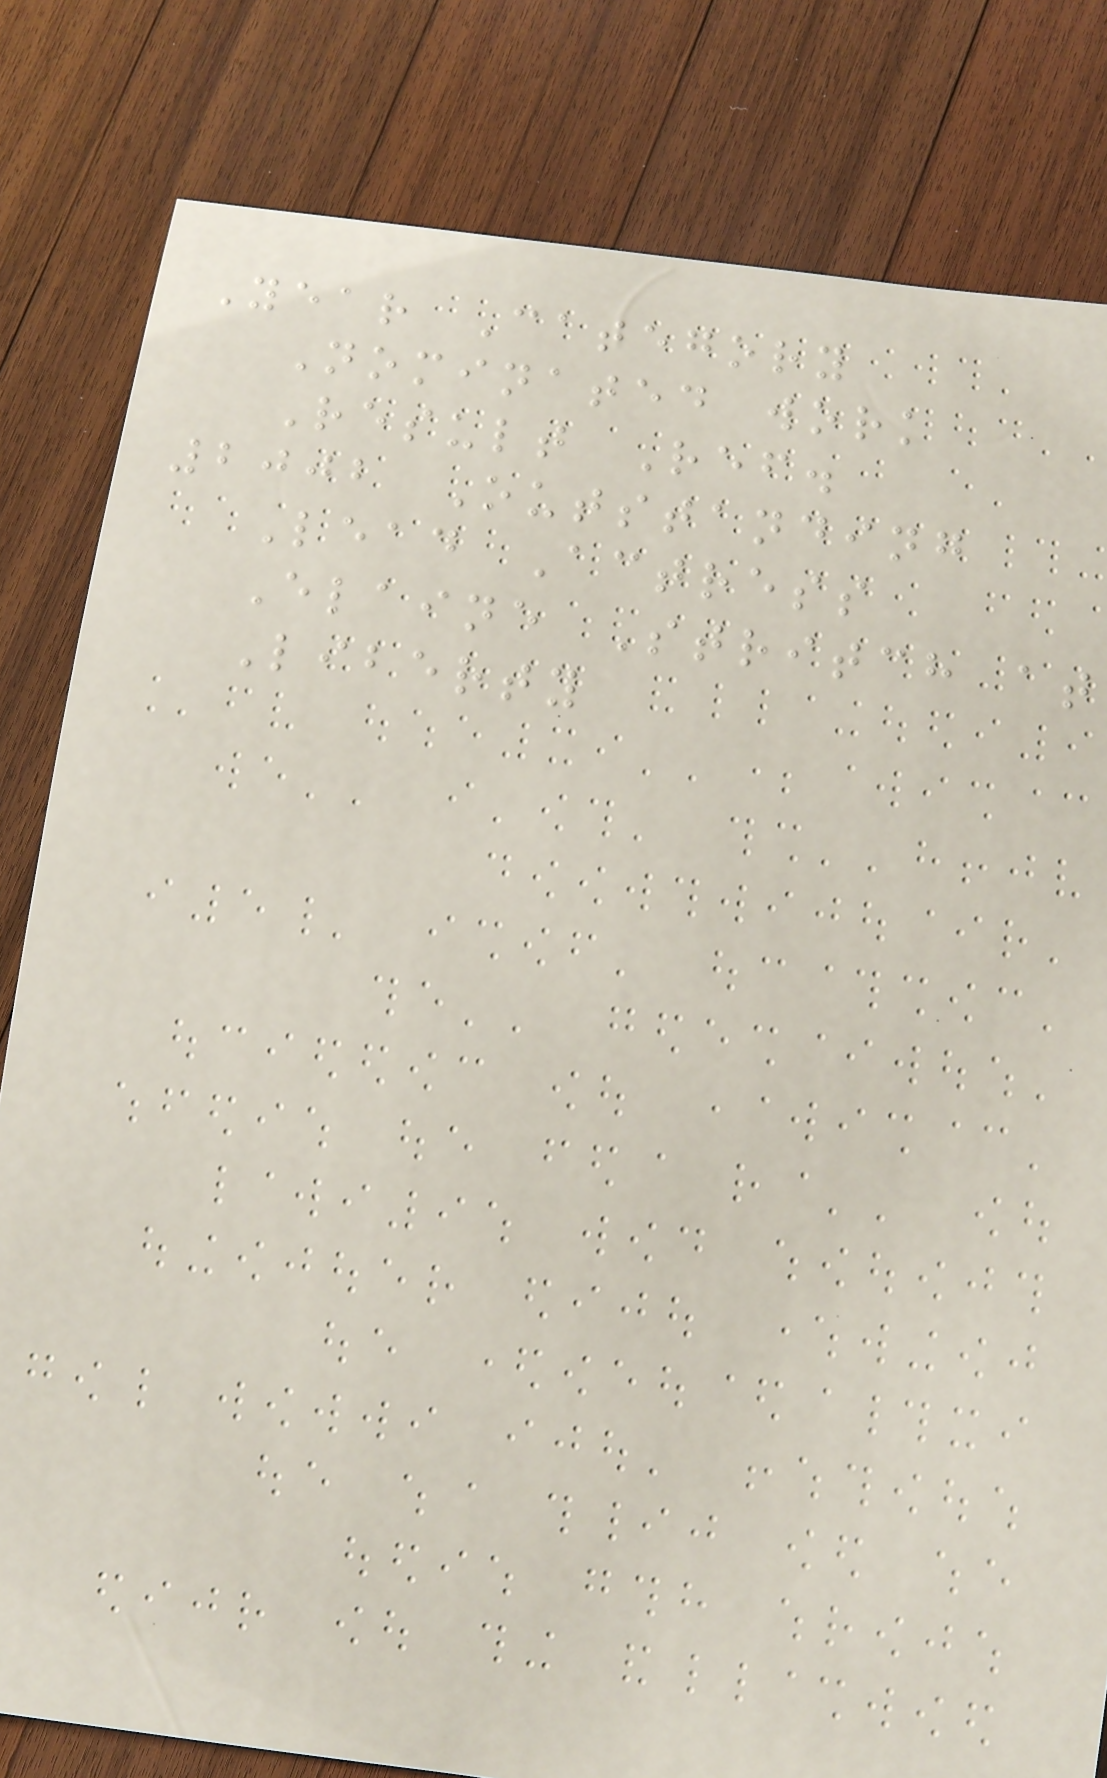Year Category
Nominated work
Result Ref.
2002 Outstanding
Lead Actress
Elaine Stritch at
Liberty
